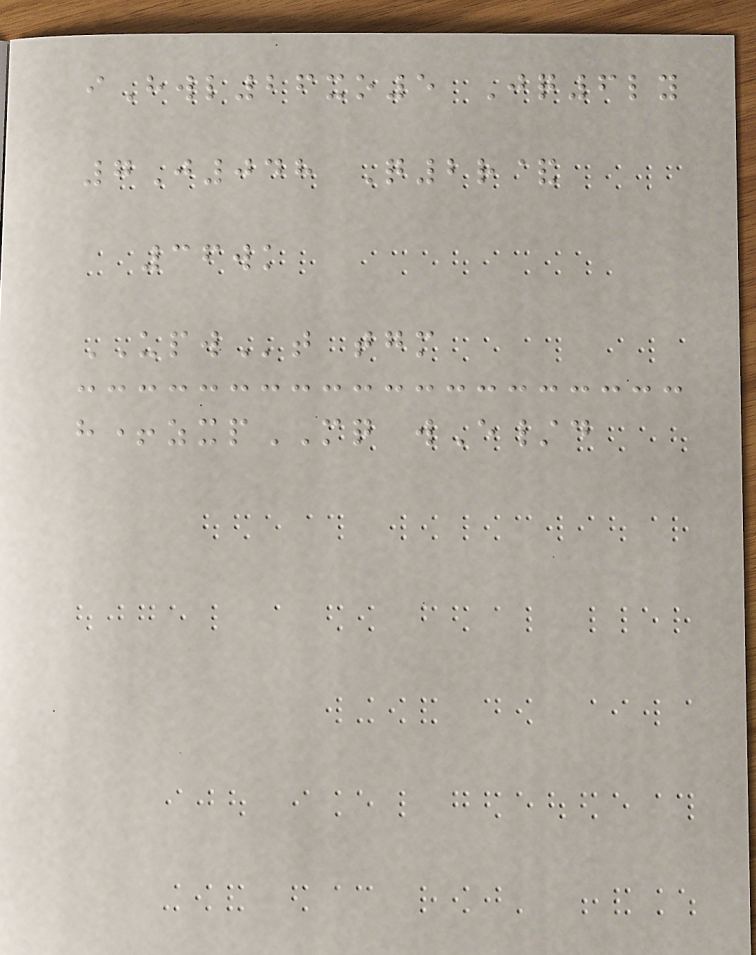iHwl26xo5 Jq6ly
7J048 Q2r&
36wk
UPWt tgm
h+zxpMQ wE/d
